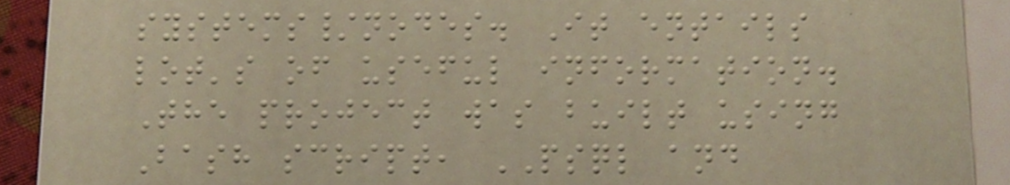systems/nodes. It entails
lot's of useful information.
The project was built using
Bash script, PSQL and
